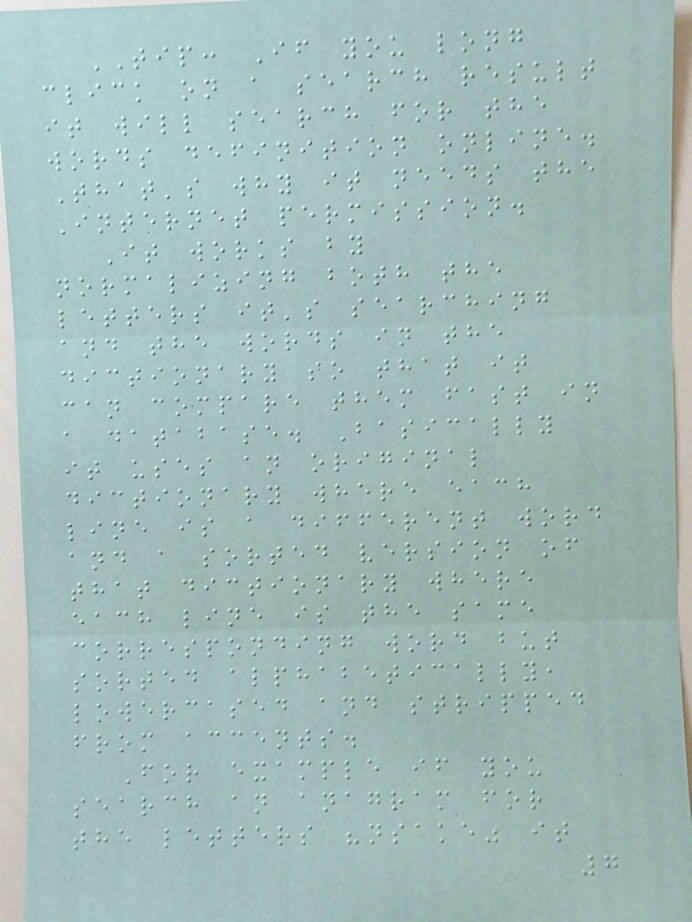TIP: If you long
click on a search result
it will search for the
words definition online.
That's why it needs the
Internet permission.
It works by
normalizing both the
letters it's searching
and the words in the
dictionary so that it
can compare them fast in
a database. Basically
it uses an original
dictionary where each
line is a different word
and a sorted version of
that dictionary where
each line is the same
corresponding word but
sorted alphabetically,
lowercased and stripped
from accents.
For example if you
search an anagram for
the letters "nsake" it
7
